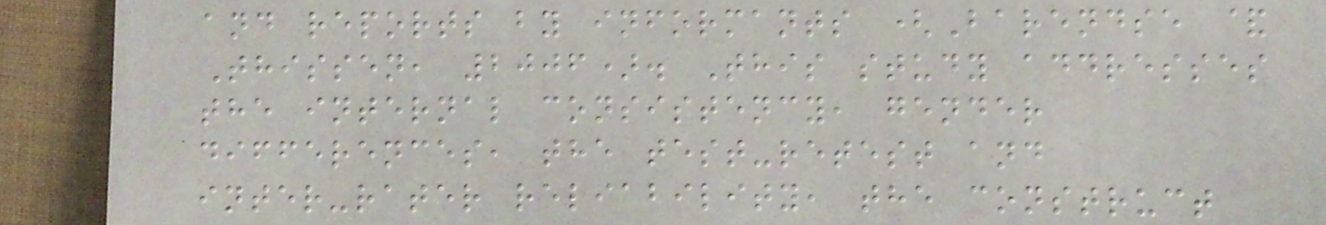and reports by informants (Barendse &
Thissen, 2006). This study addresses
the internal consistency, gender
differences, the test-retest and
inter-rater reliability, the construct
